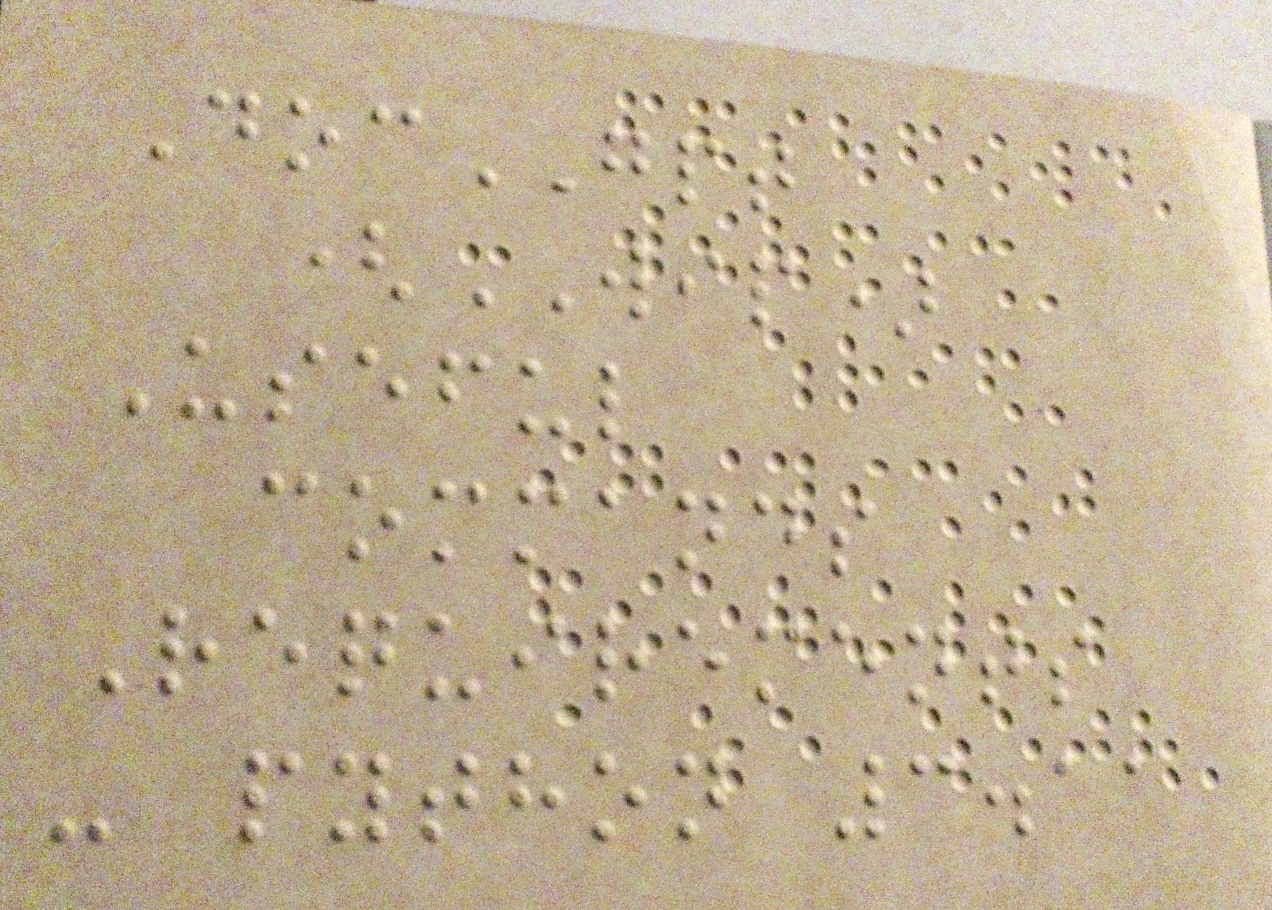DocGPT
(WIP)
Useful
commands
Requirements
- python 3.11
